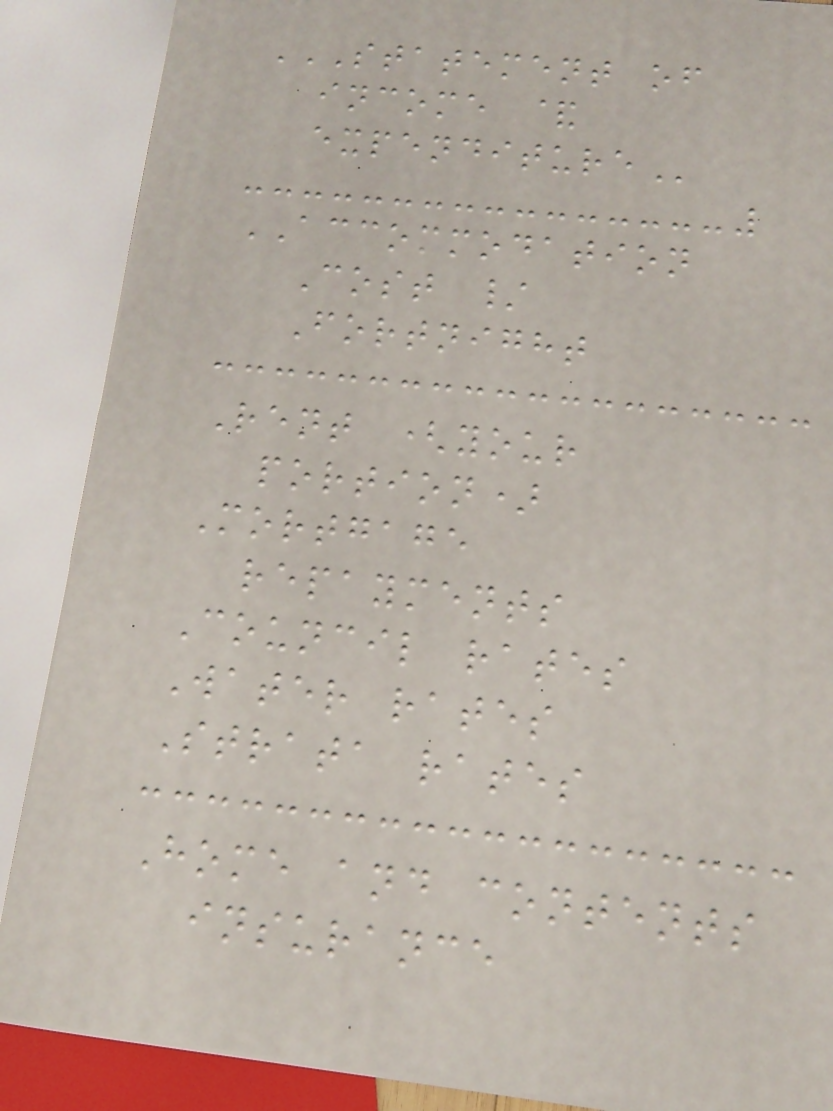STATEMENT OF
INCOME &
EXPENDITURE
ACCOMMODATION
Cost /
Fortnight
Rent (your
portion)
Mortgage
repayments
Council rates
Water rates
Strata rates
Home and contents
insurance
